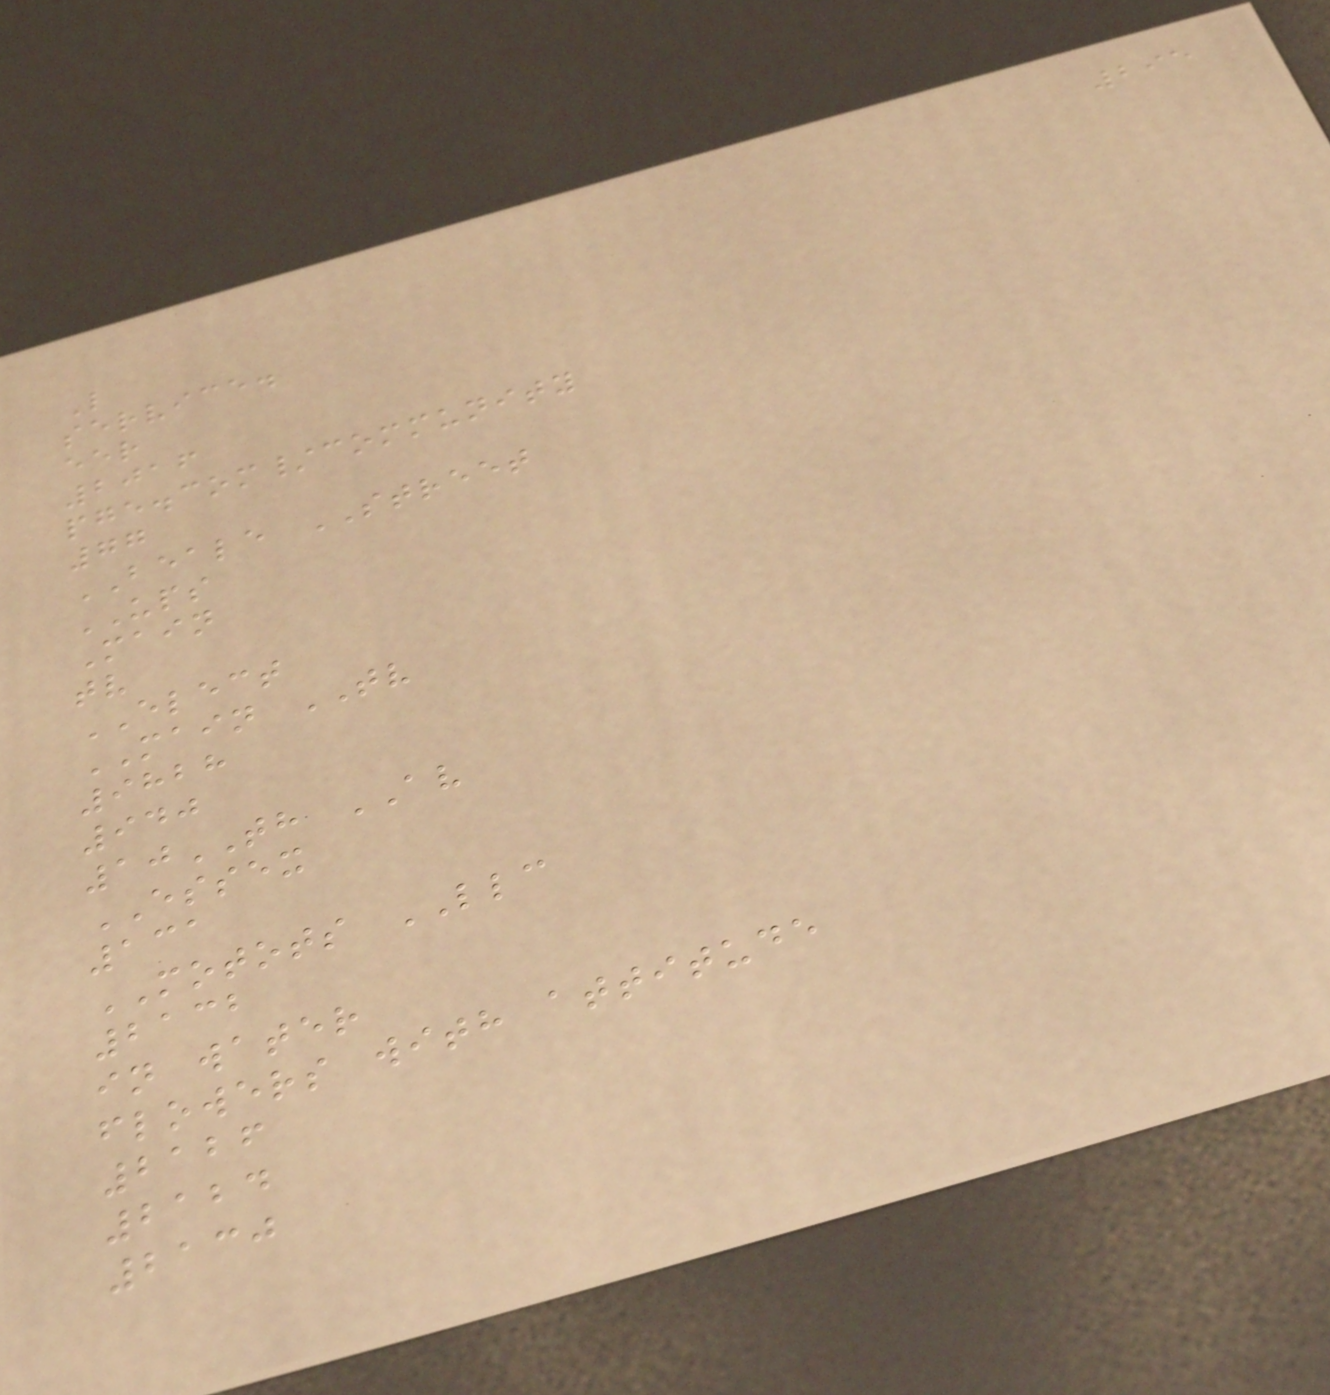295
L
service.
eer
2016
pge.com/community
77
BEALE STREET
UPS
Main
tv
ELECT
MAIN TV
9828
940
10TH AV
ESSEX
131
MOTOTS LLC
2132
in water
flowers with attitude
2126
2124
2130
